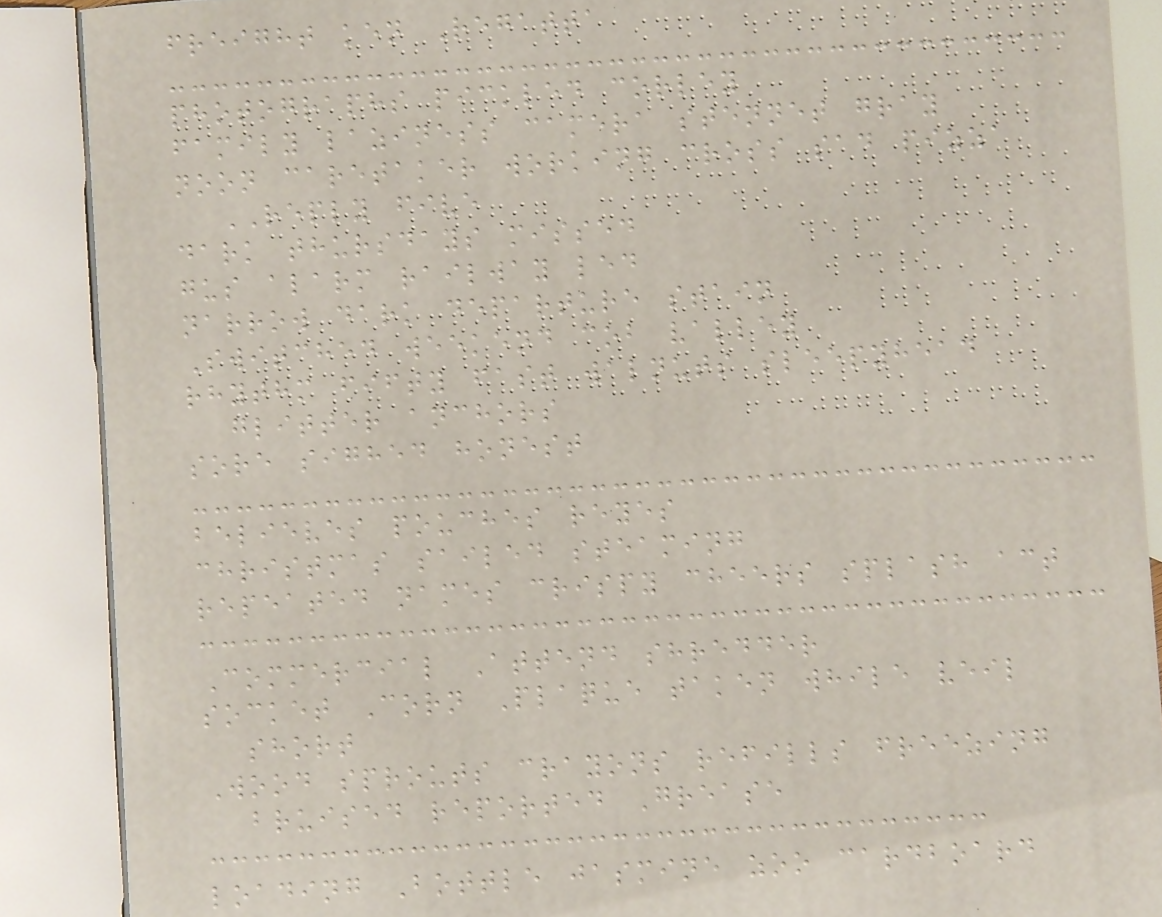freight ken Regatta
photographs pickled corley
family laziness camera stennet gray
noon caretaker working cross sad pizza
REPLY five
dark thursdays missed
gus alarm railway led
narrow dark departure stain
Switched weekend cob valley
rhythm fifty fast walnuts sleepyhead
glitter anchors
sore sighed honest
believes pouches reyes
christmas sailed steaming
repeated names crispy cheers splash act
Commercial Attend shredder
socket Corn Plaque taken while veil
short
Wood sprouts crayons refills freezing
bruised reported Grease
loading Bottle jasmine zoo cardboard
